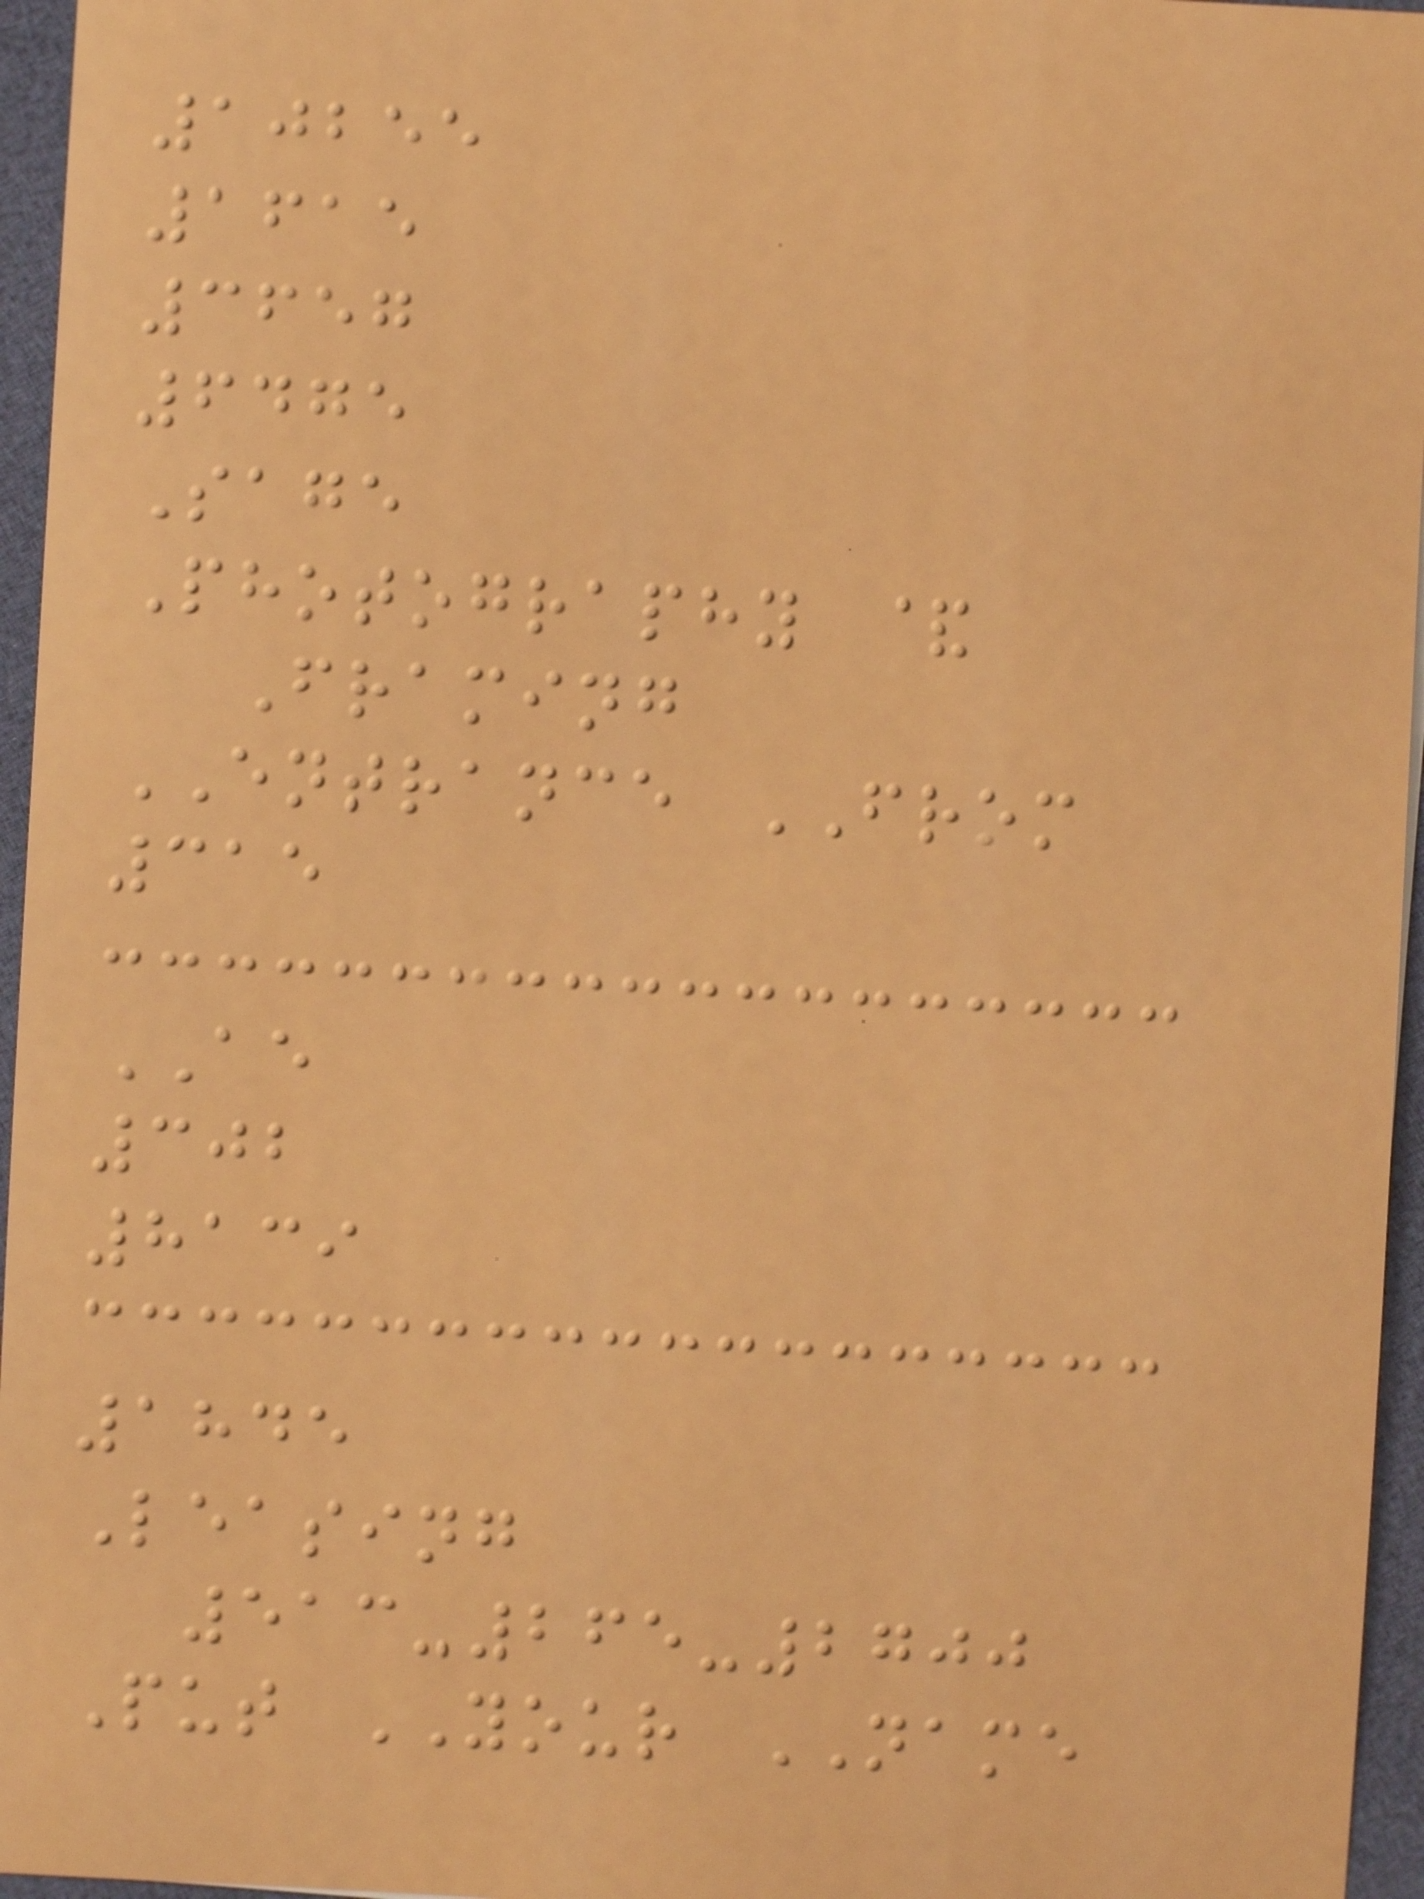10255
1615
3657
6475
Sage
Photography &
Framing
ENTRANCE FROM
315
AE
302
8139
1845
Leasing
513-265-2700
Put YOUR NAME
